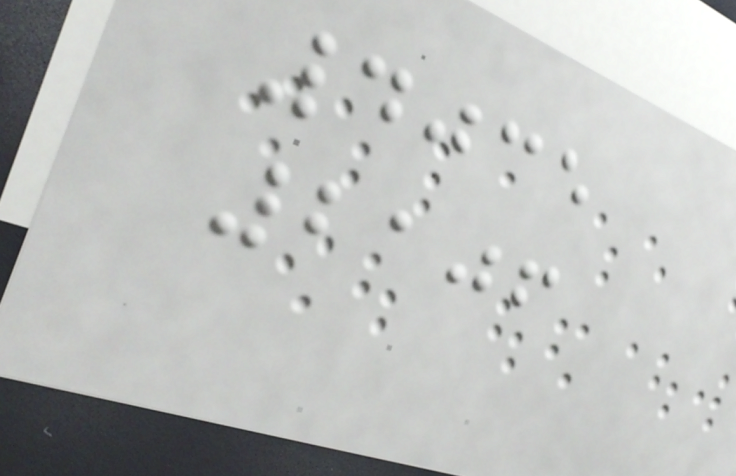4035
2106
